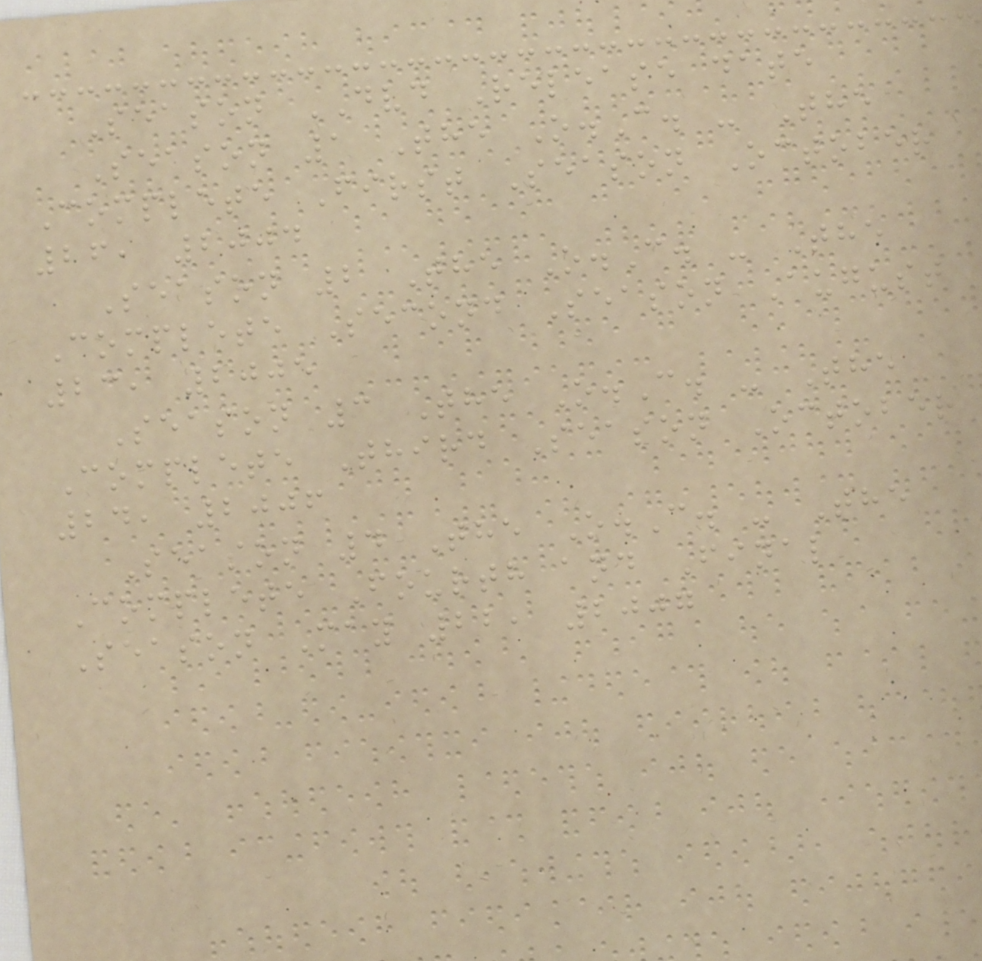Season DVD Release date
Season 1 The O.C. - The
Complete First Season October
26, 2004
Season 2 The O.C. - The
Complete Second Season August
23, 2005
Season 3 The O.C. - The
Complete Third Season October
24, 2006
Season 4 The O.C. - The
Complete Fourth and Final
Season May 22, 2007
